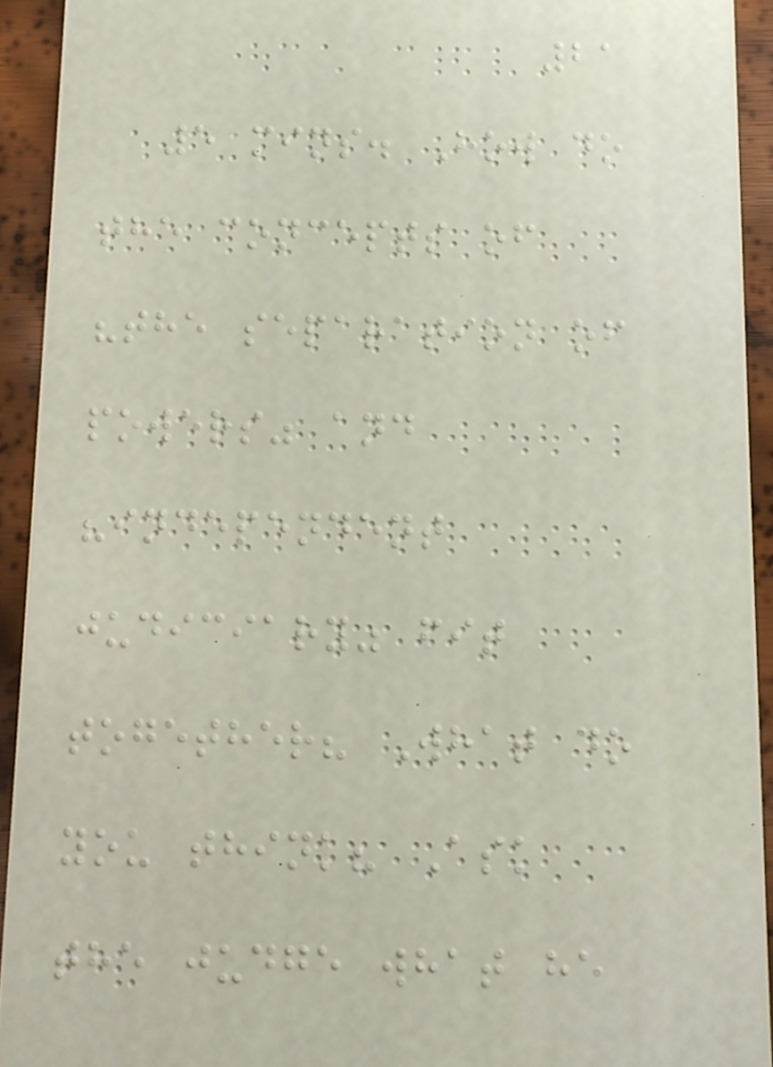21
5 mins. How do
the concepts of
"the separation of
powers" and
"independent
judiciary" fit
together? What do
you think? Ask
the judge what he
